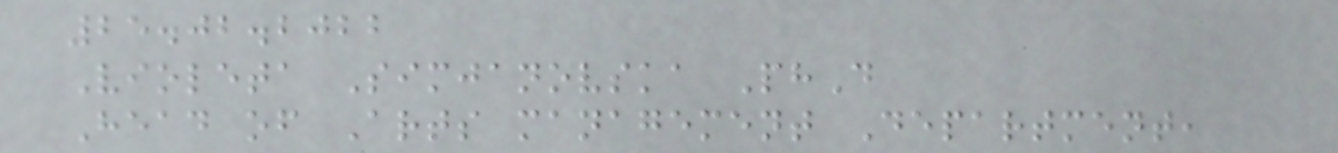25.02.2022
Violeta Simjanovska PhD
Head of Arts management Department,
